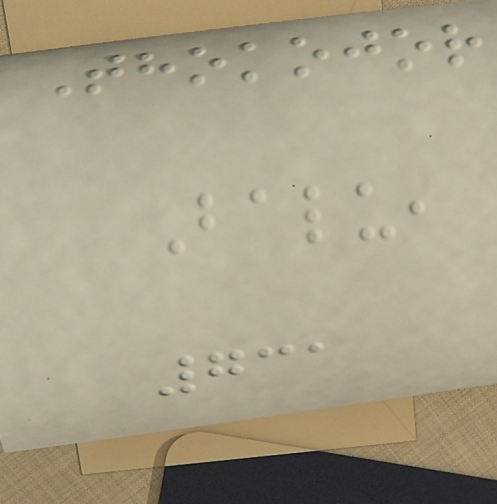Thokojor
Balu,
731
